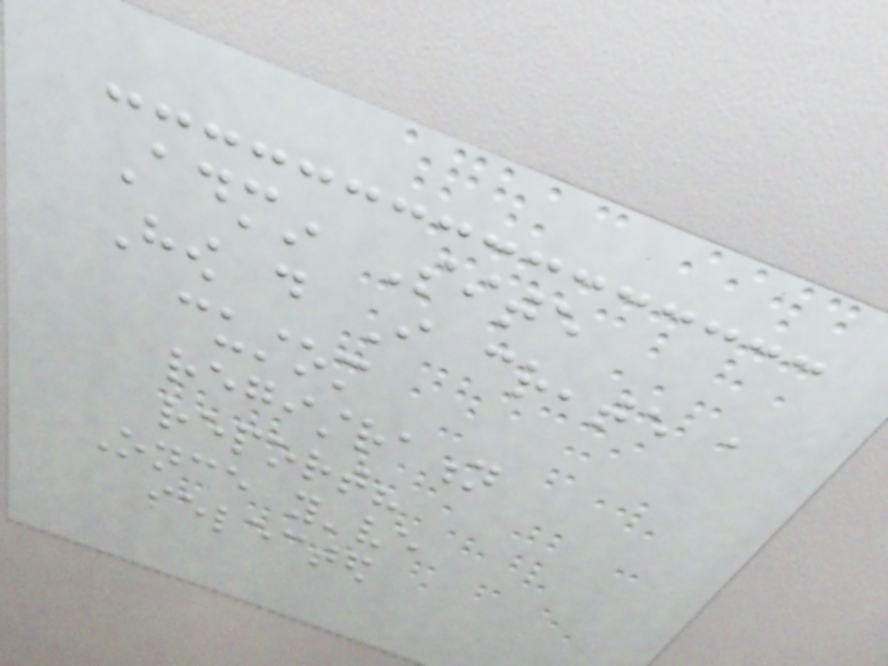Admin Site
How do I create a
custom
registration
report?
Once you've
selected
